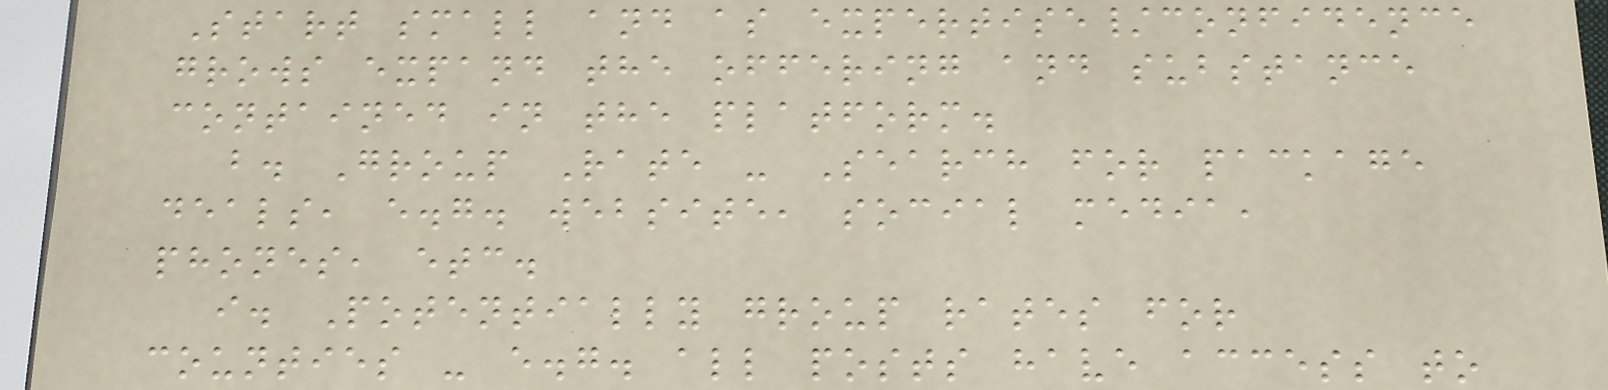Start small and as expertise/confidence
grows expand the offering and substance
contained in the platform.
b. Group Rate - Search for package
deals, e.g. website, social media,
phones, etc.
i. Potentially group rates for
counties - e.g. all posts have access to
